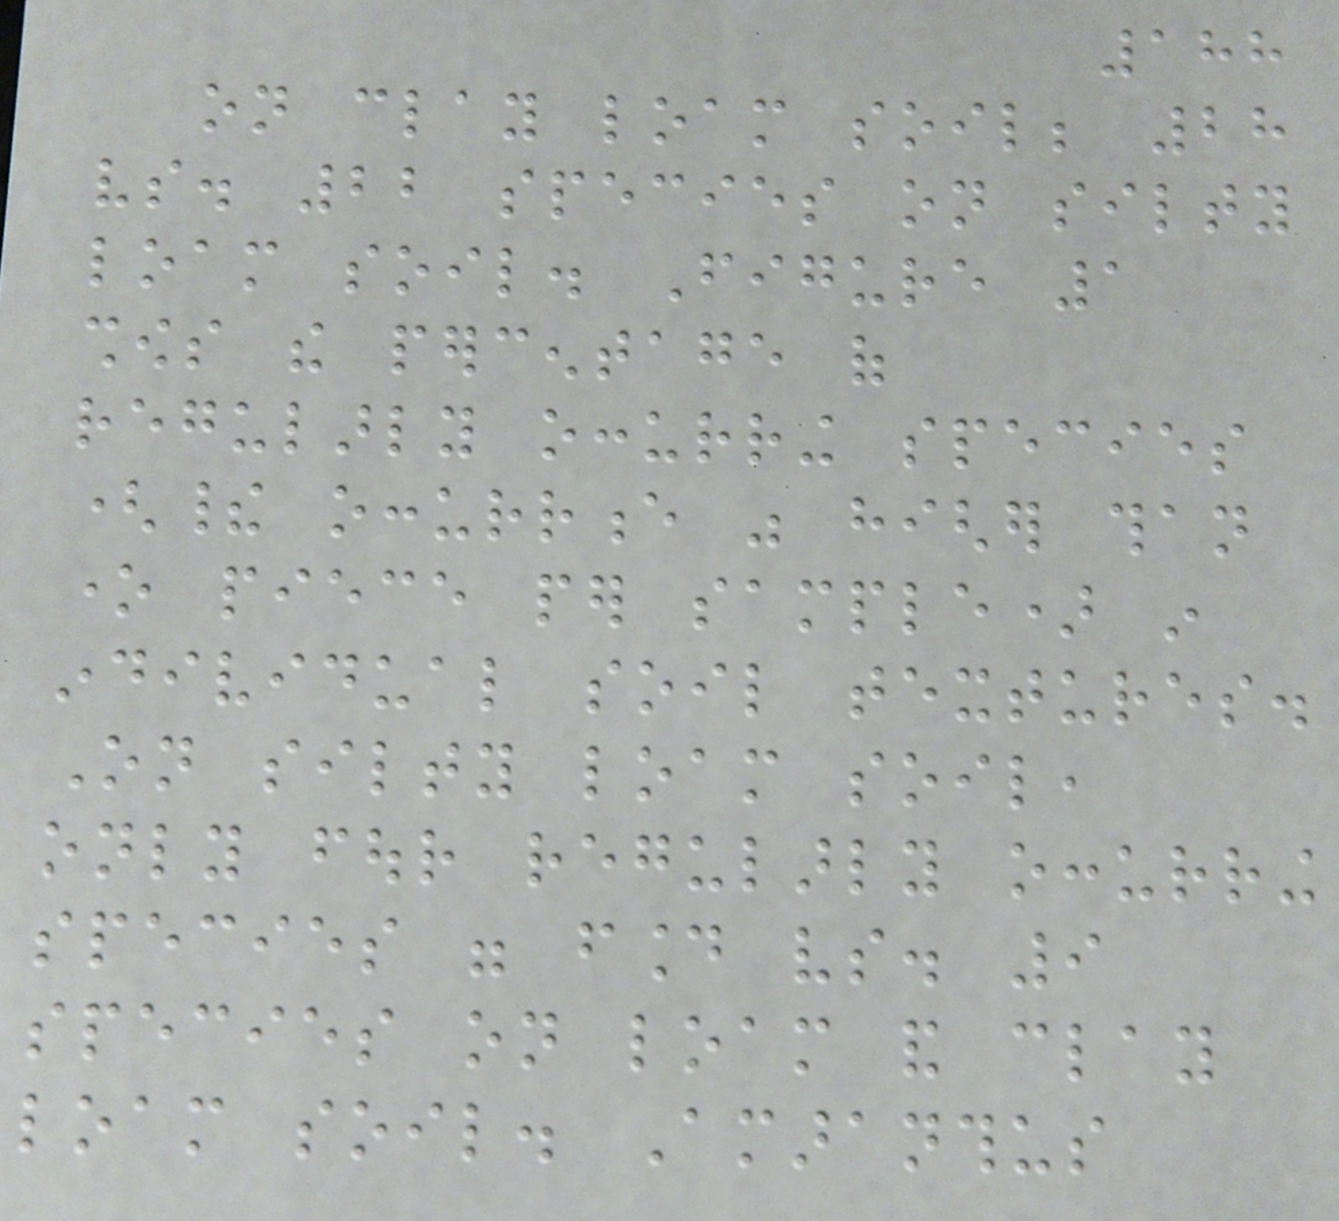188
on clay loam soil; 28
vs. 22 species on silty
loam soil. Figure 1
shows the percentage of
regularly occurring species
(their occurrence was higher than
one piece per sample) in
individual soil textures.
On silty loam soil,
only four regularly occurring
species were found vs. 9
species on loam and clay
loam soil. Amaranthus
